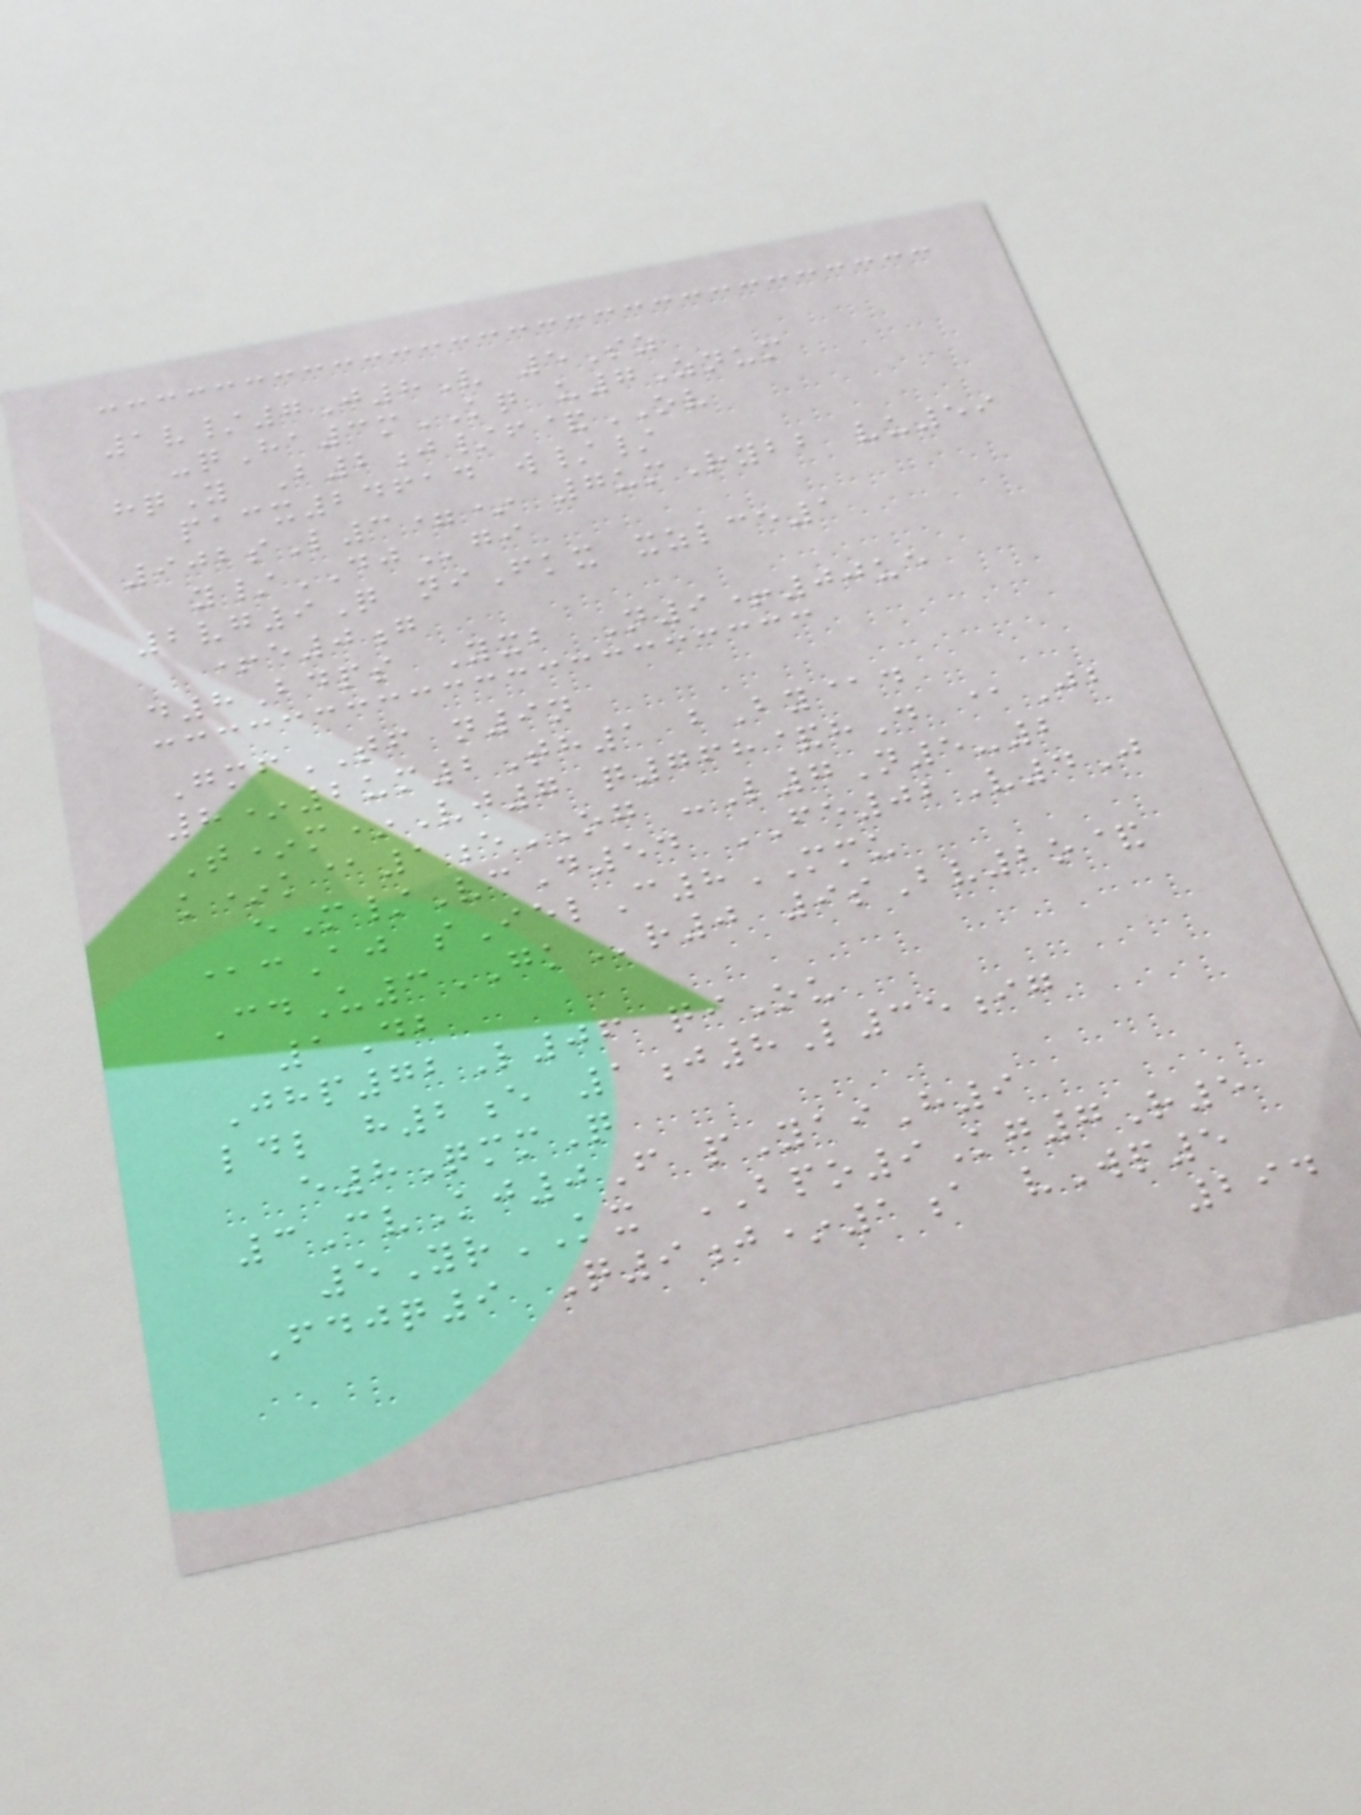1v/7J8V 5Sz
-qHa3mKQ u7Znum
hqY B2j/f&OV
pacx24614 w//
902sL3=* 7umRybb vu59
y/DJgi
2vg9Q niFkx xzlce1
+e0g
d8Bdps Yxb N9+00ue
GmfTF n9n
8*2um2Th1 bBy@d
T*m*Vj7 q768&hD @Jb
k*k@1eOG -L7N5-2
eM/VcD54 FE02V4J
@cAj sIelC8MMU
CdU3GKr0 9sBv2o&
1Db
Jhp72L06 qiOu
ldl h2e 1j8L35ig
e8QmmQ
3CvKj0F pYaiH9
5YrKX BPO9Kg7R5
Fdjq9 Q9j*1a vWp5
294
